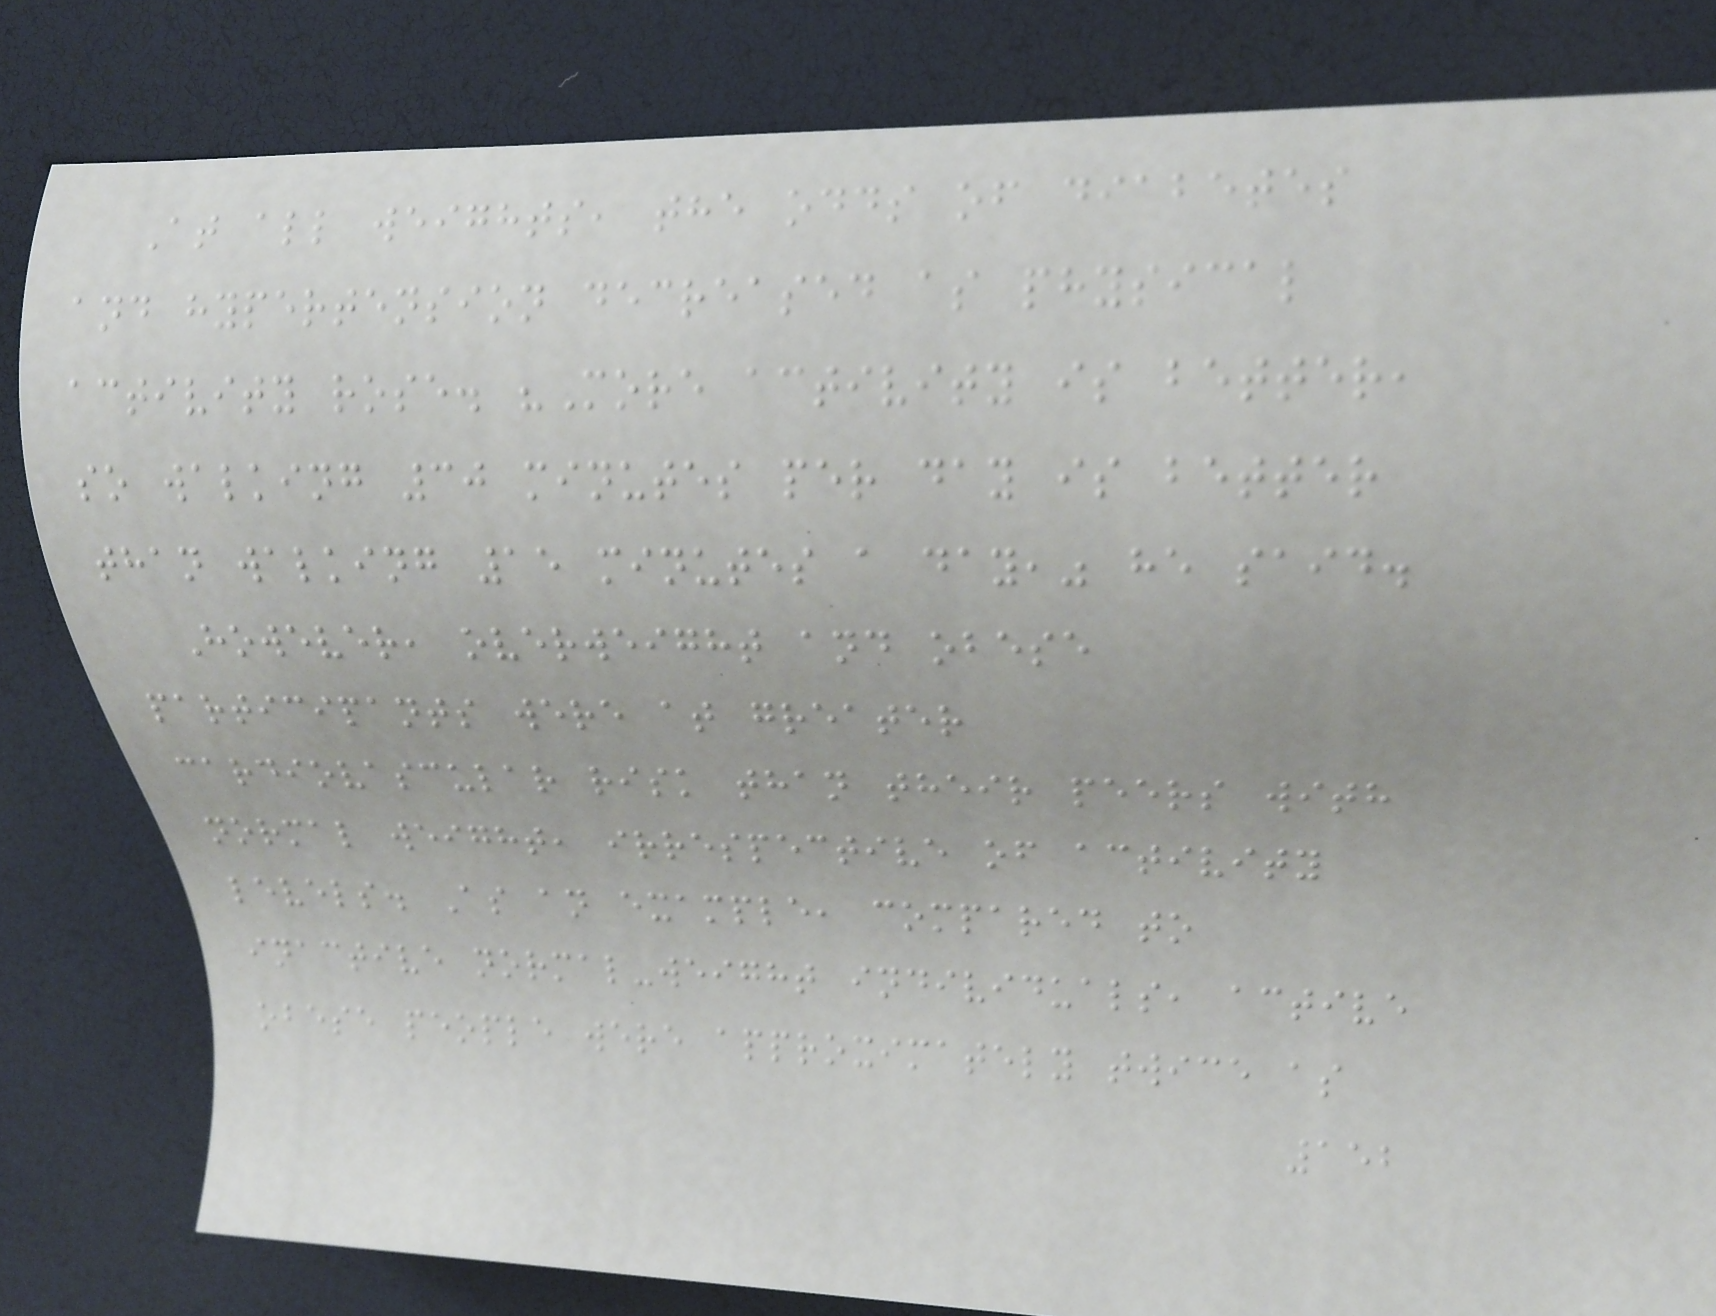At all weights, the odds of diabetes
and hypertension decreased as physical
activity rose. "More activity is better,
so walking 30 minutes per day is better
than walking 15 minutes a day," he said.
However, overweight and obese
participants were at greater
cardiovascular risk than their peers with
normal weight, irrespective of activity
levels. As an example, compared to
inactive normal-weight individuals, active
obese people were approximately twice as
152
